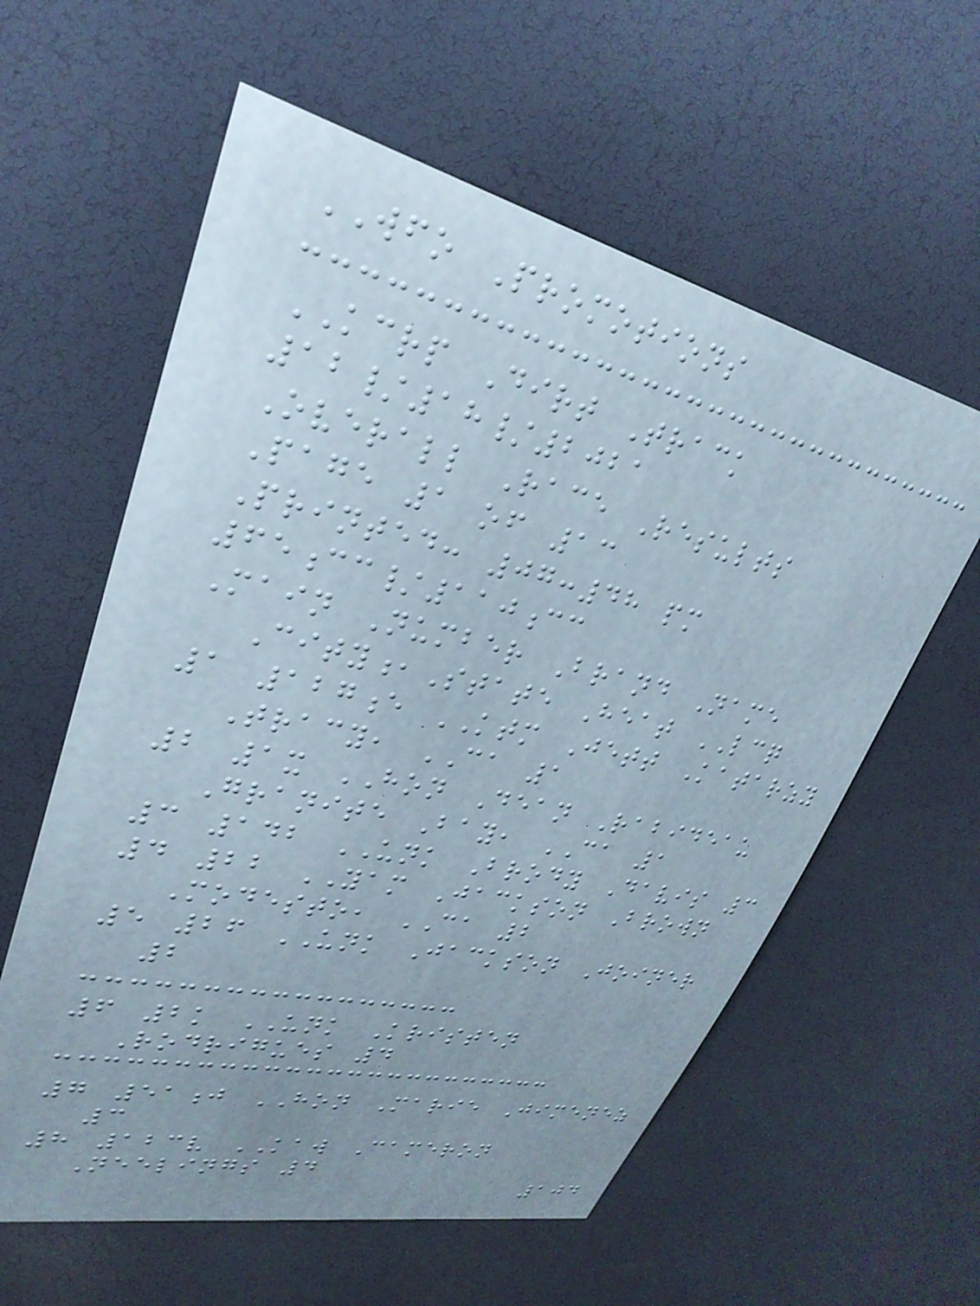WFO Promotions
KCRP Dirt Track
12/18/2021
Overall Race Results
Page 1 of 13
Printed: 07:48 pm
65cc/110cc
Main Number Brand Name
City,State Heat LCQ
1 127e KTM Jett Katarzy
Tracy, CA 1
2 1x HON Dean Rabideau
Granite Bay, CA 1
3 142 UNK Brody Davis 3
4 22 YAM Jackson Brown
Modesto, CA 2
5 26 UNK Jackson Joiner
2
6 2k UNK Kristen
Rodrigues 4
7 51j HON Marie Jimenez
3
8 123v KAW Cameron
Neelings 4
104
